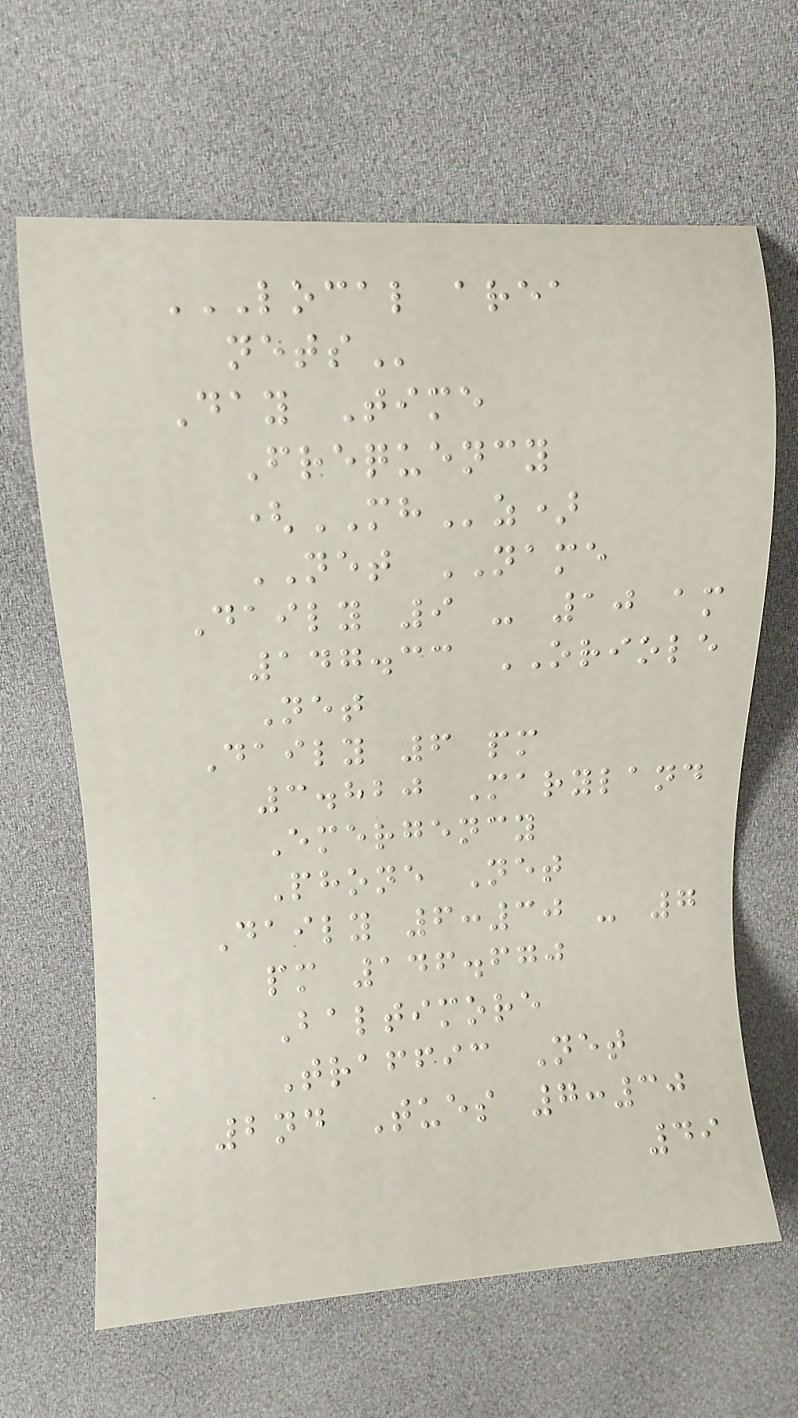LOCAL AREA
NETS
Day Time
Frequency
(MHz)
NET NAME
Daily 9 - 10 am
147.33 ORIOLE
Net
Daily 6 pm
3.820 Maryland
Emergency
Phone Net
Daily 6:30 - 7
pm 146.670
Baltimore
Traffic Net
2nd Tues 7:30
49
